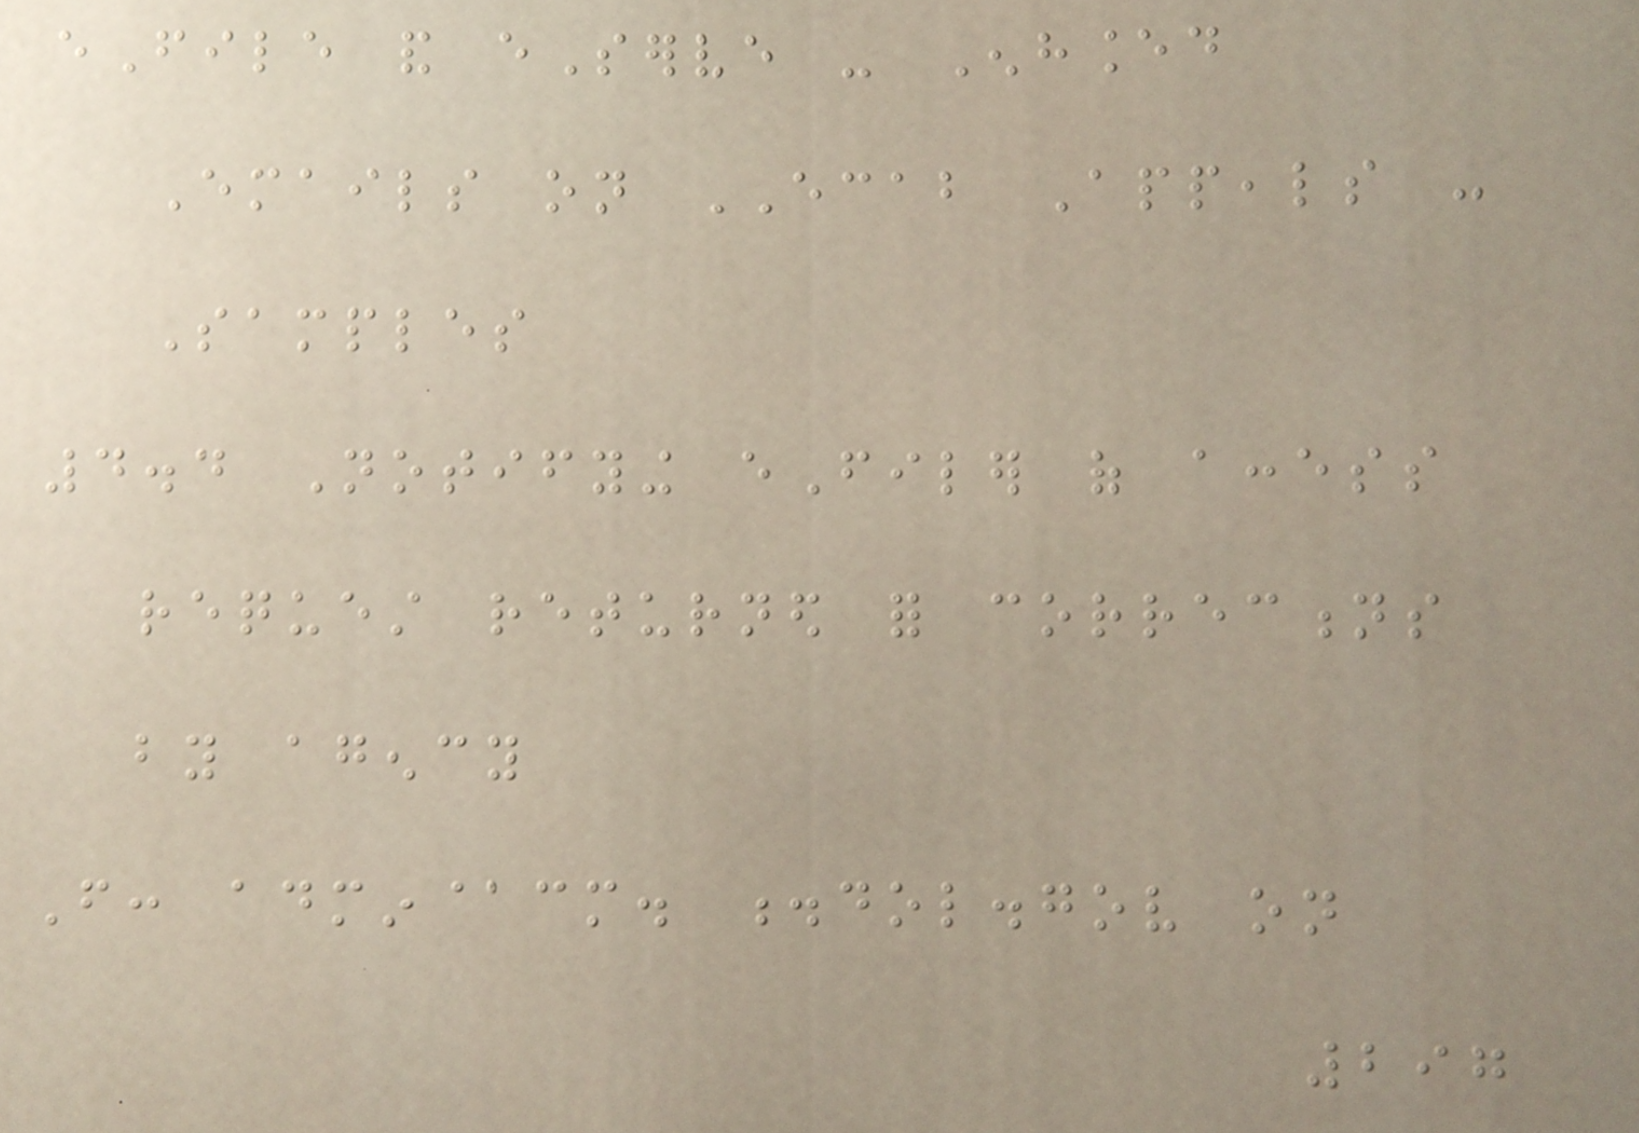eFile and eServe - Enhanced
Emails on ECAB Appeals -
Samples
4.4 Notifying eFiler of access
request returned for corrections
by agency
From: admin@cm. .dol.gov on
297
